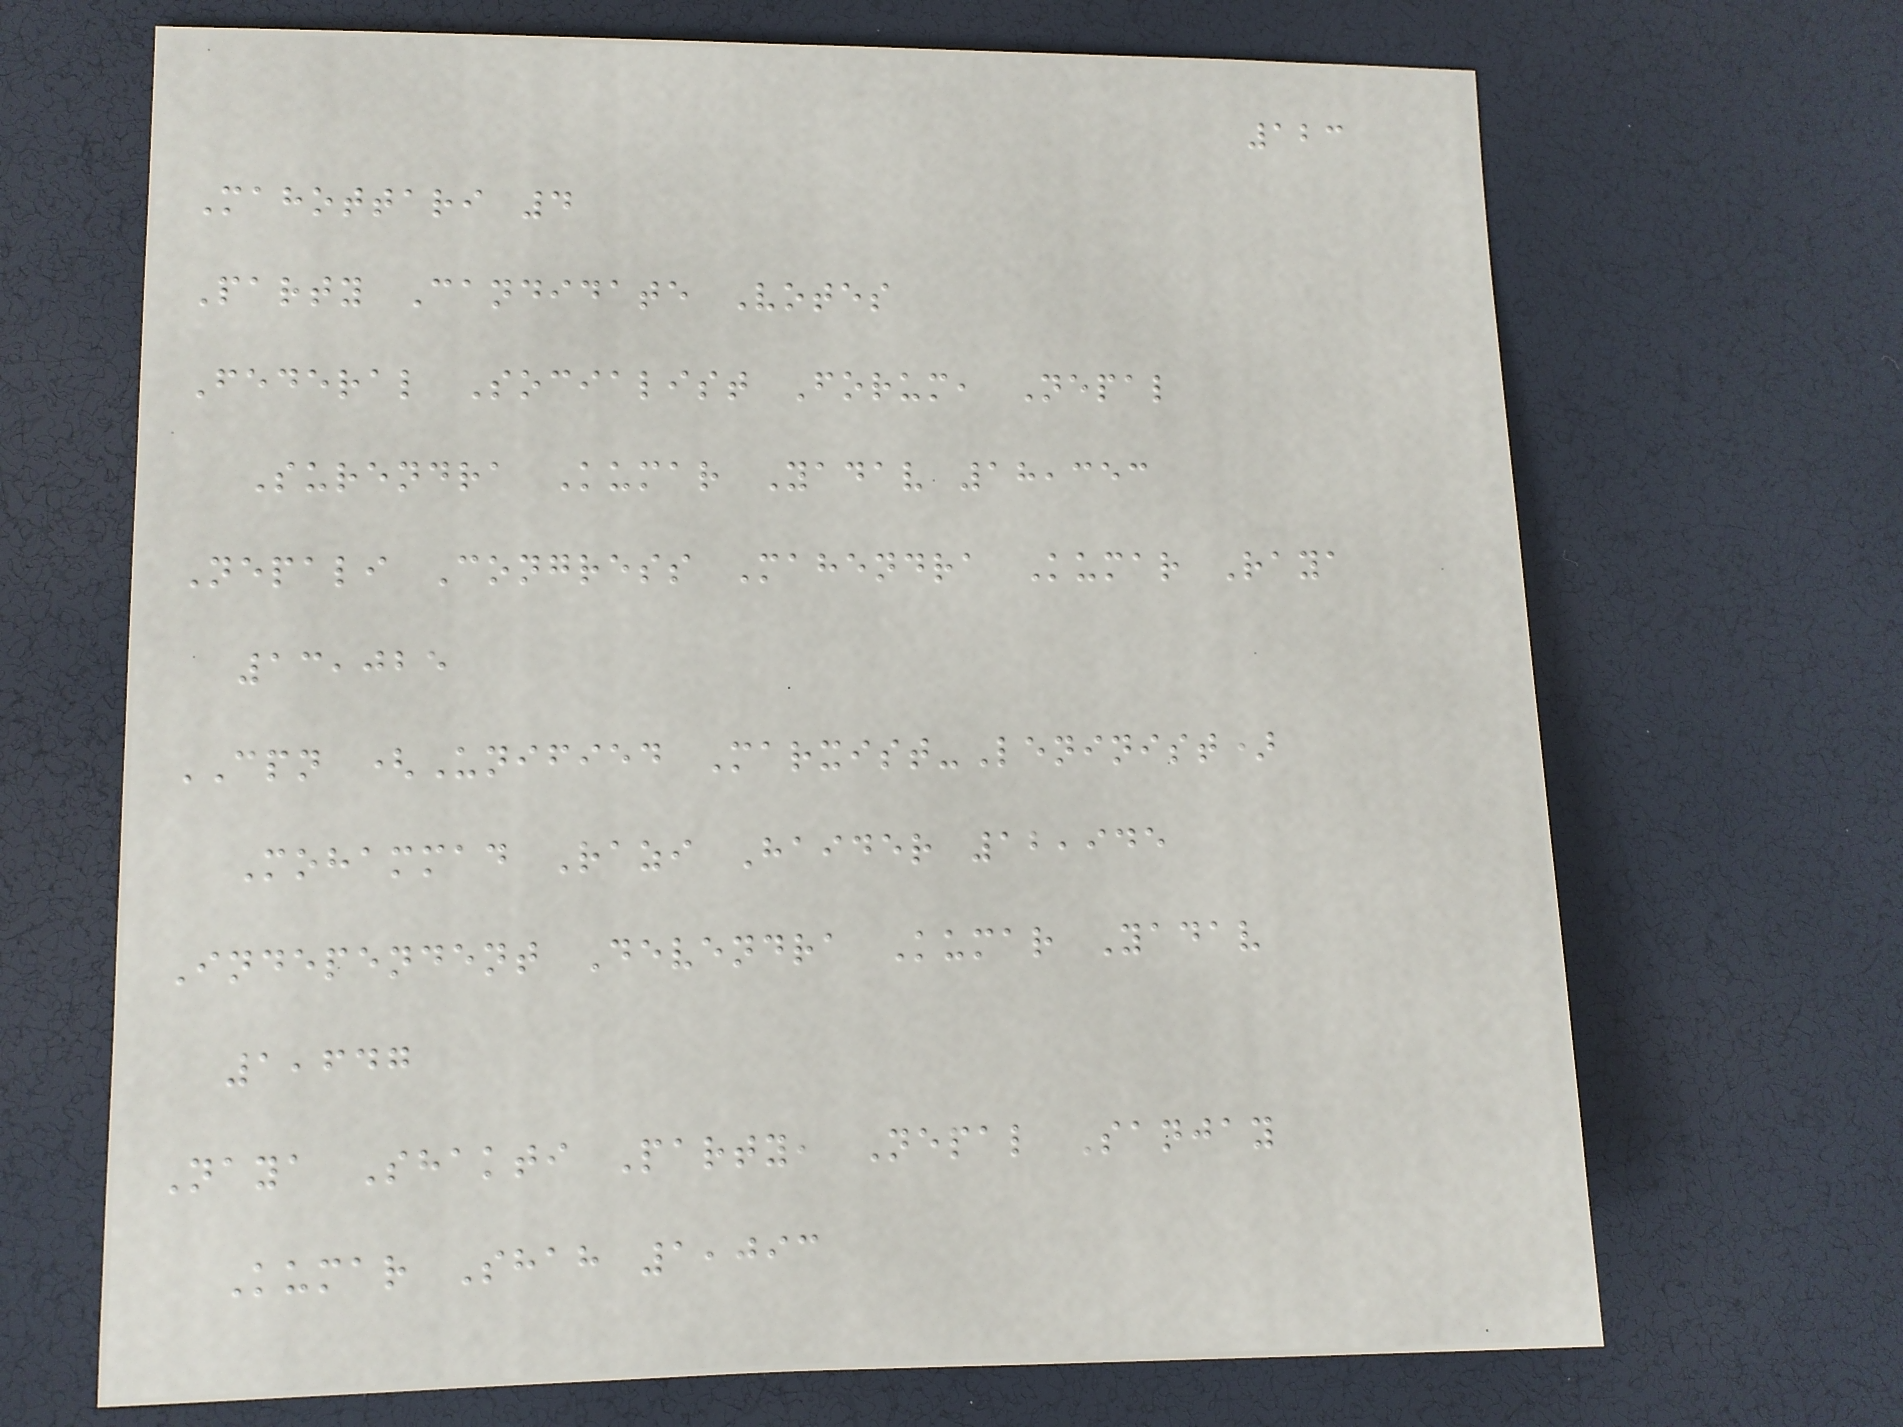123
Mahottari 4
Party Candidate Votes
Federal Socialist Forum, Nepal
Surendra Kumar Yadav 18,353
Nepali Congress Mahendra Kumar Raya
13,025
CPN (Unified Marxist-Leninist)
Mohammad Razi Haider 12,945
Independent Devendra Kumar Yadav
1,647
Naya Shakti Party, Nepal Sanjay
Kumar Shah 1,093
